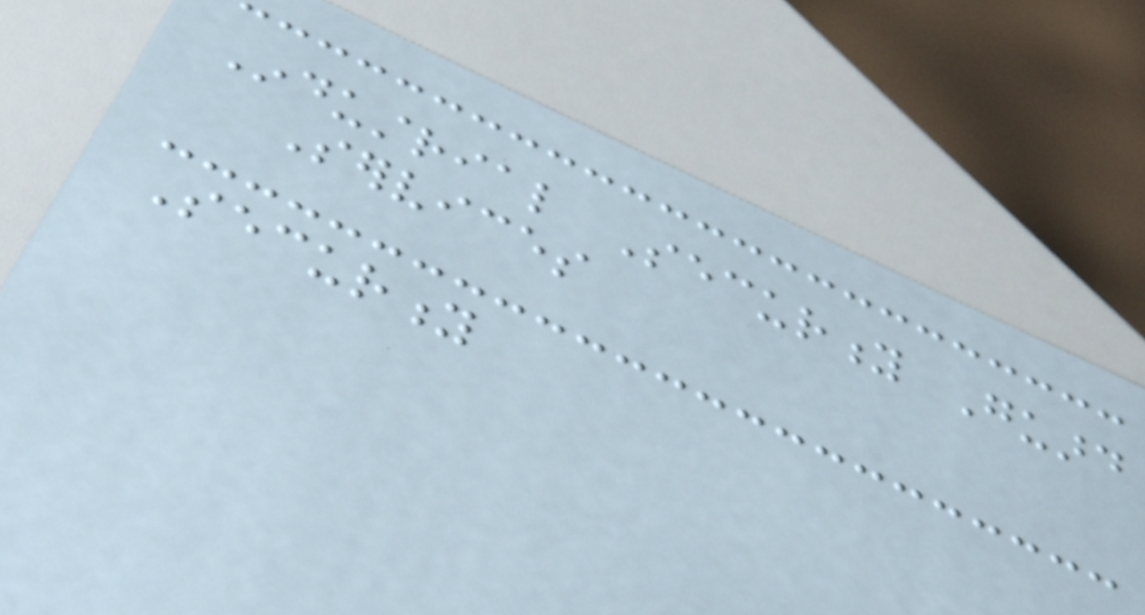Industrial Security Guard
Services
Security
